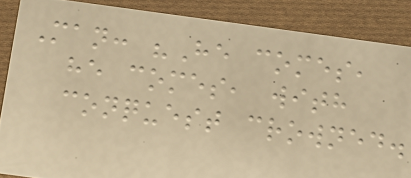Man: "He comes,
he comes, with
conquest crowned.
